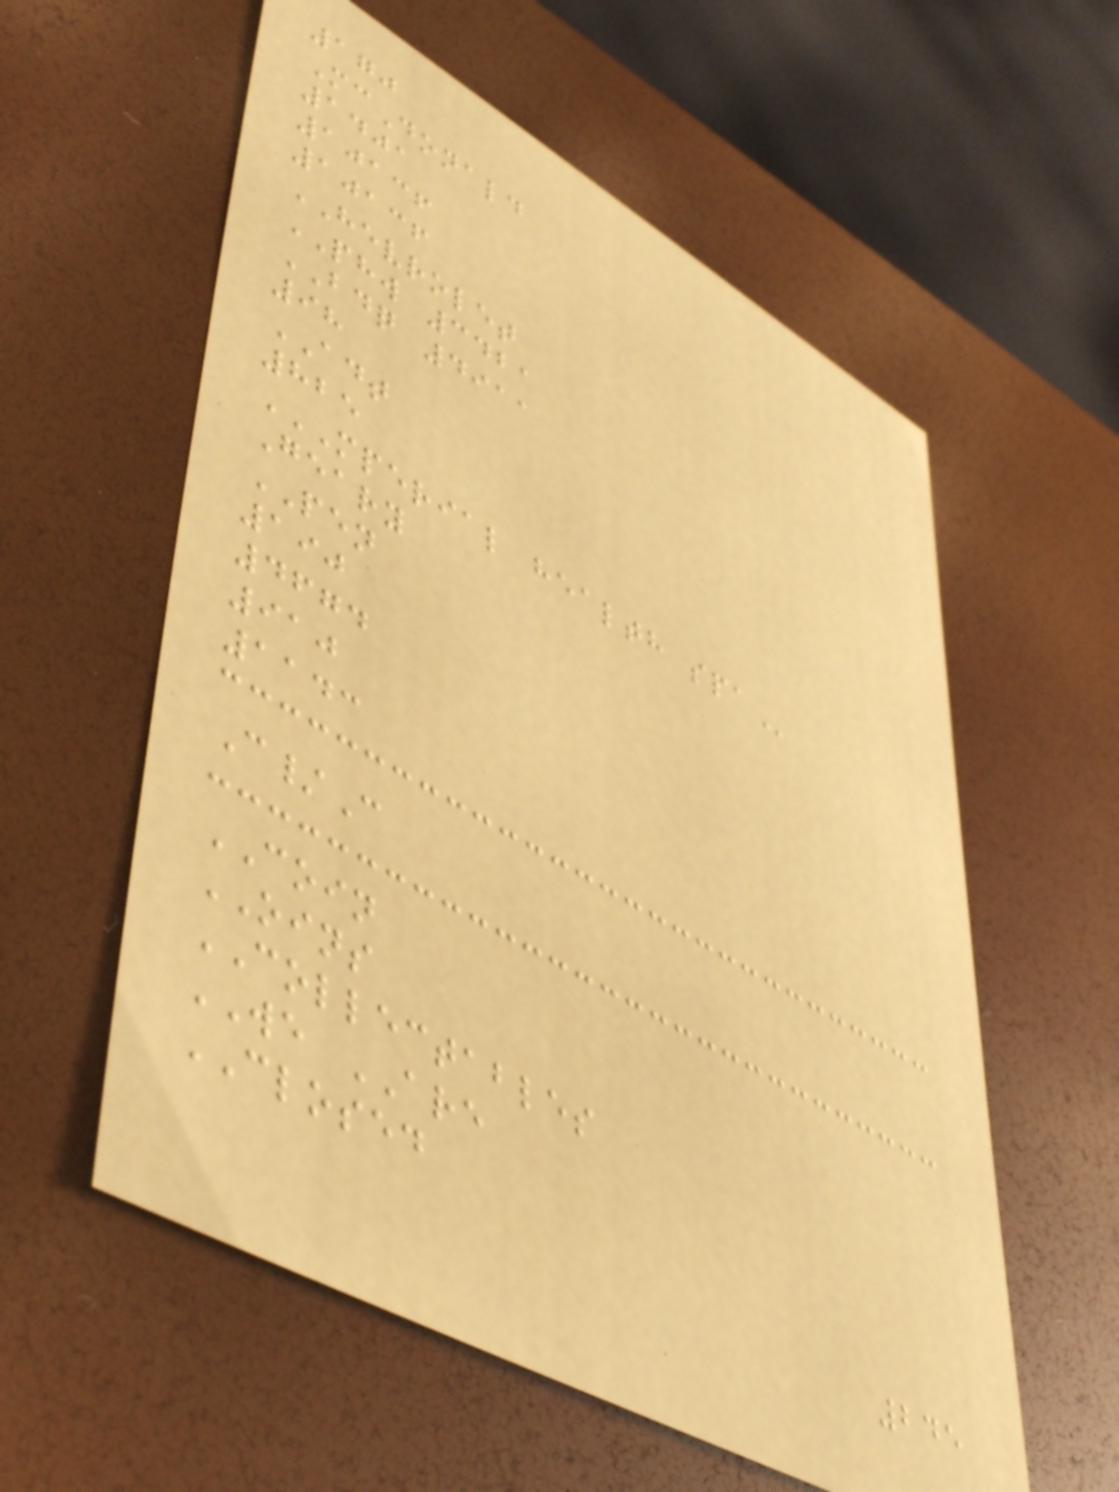170
McDonald
1401
10136
10136
HEVROLET
PHW 3421
BDQ 4911
98
ADT
825
MPERIAL HEALTH SPA
Geary
PEN
190
4674
910
1143
C/C
COIN
OINS
COLLECTABLES
WE ARE
CLOSED
245
